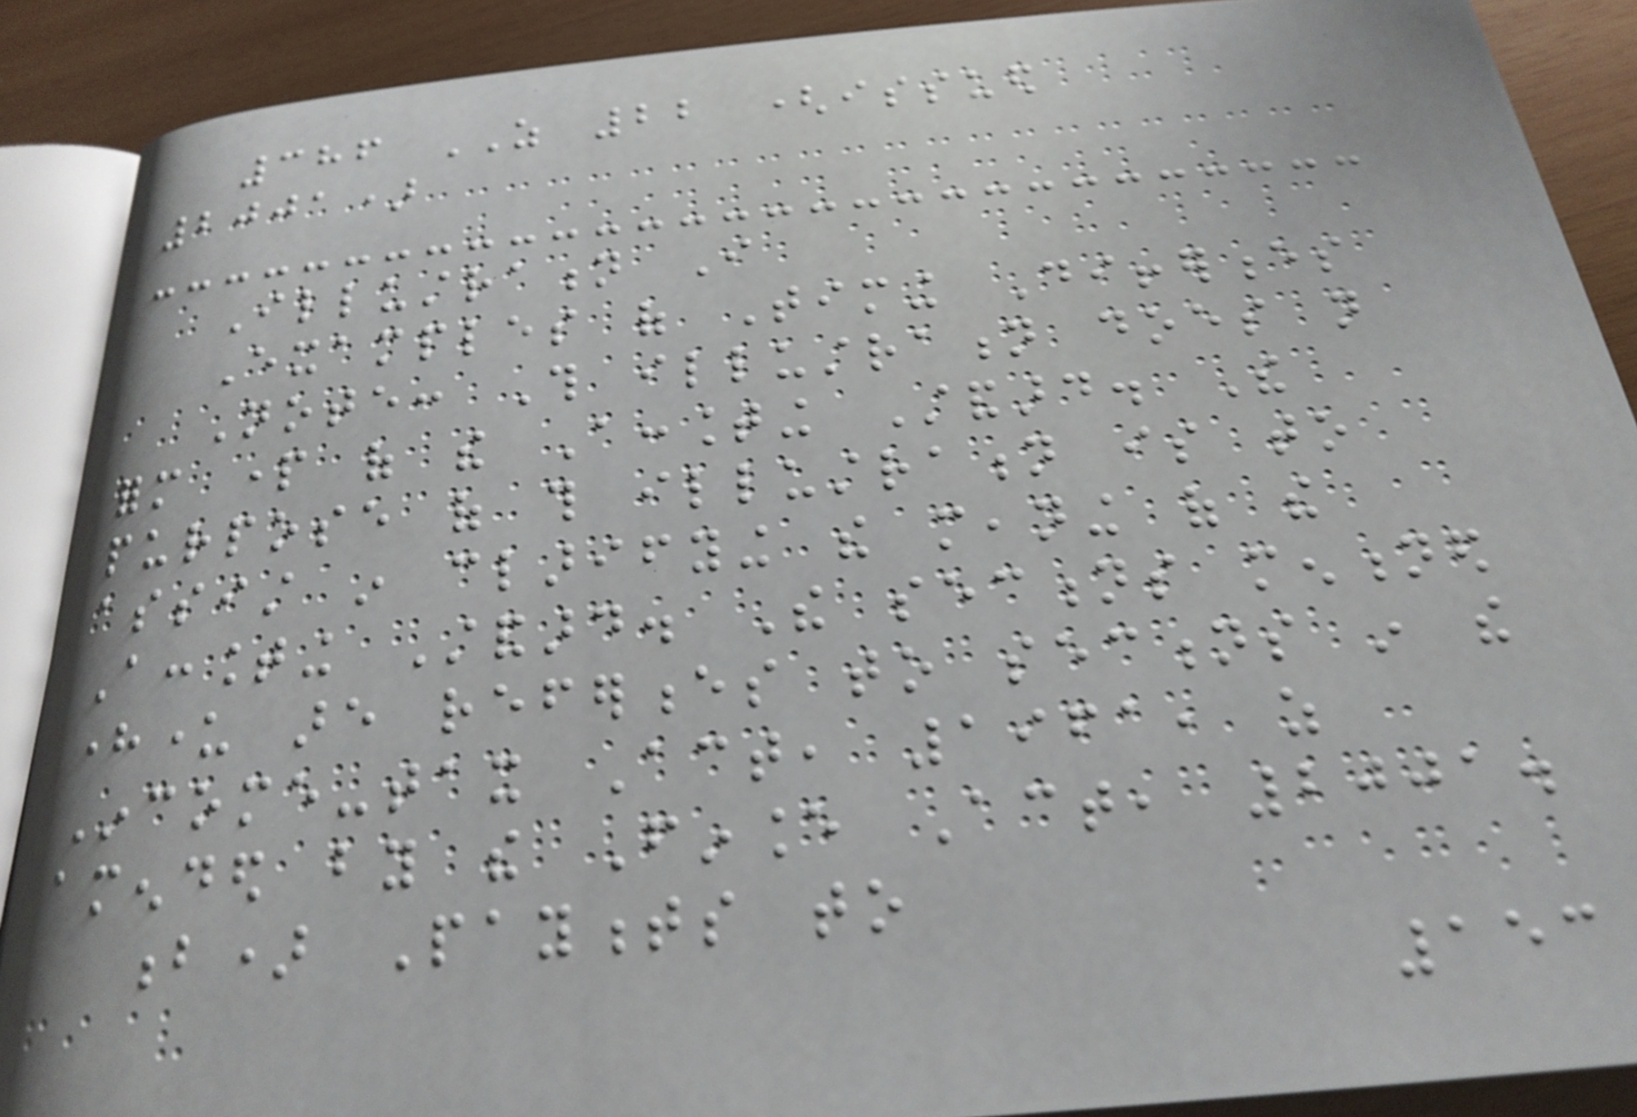386 AS 22 (issued
2001)
Illustration I
Examples of Timing Differences
Note: This illustration does not
form part of the Accounting Standard. The
purpose of this illustration is to
assist in clarifying the meaning of the
Accounting Standard. The sections mentioned
hereunder are references to sections in the
Income-tax Act, 1961, as
amended by the Finance Act, 2001.
b) Payments to
153
